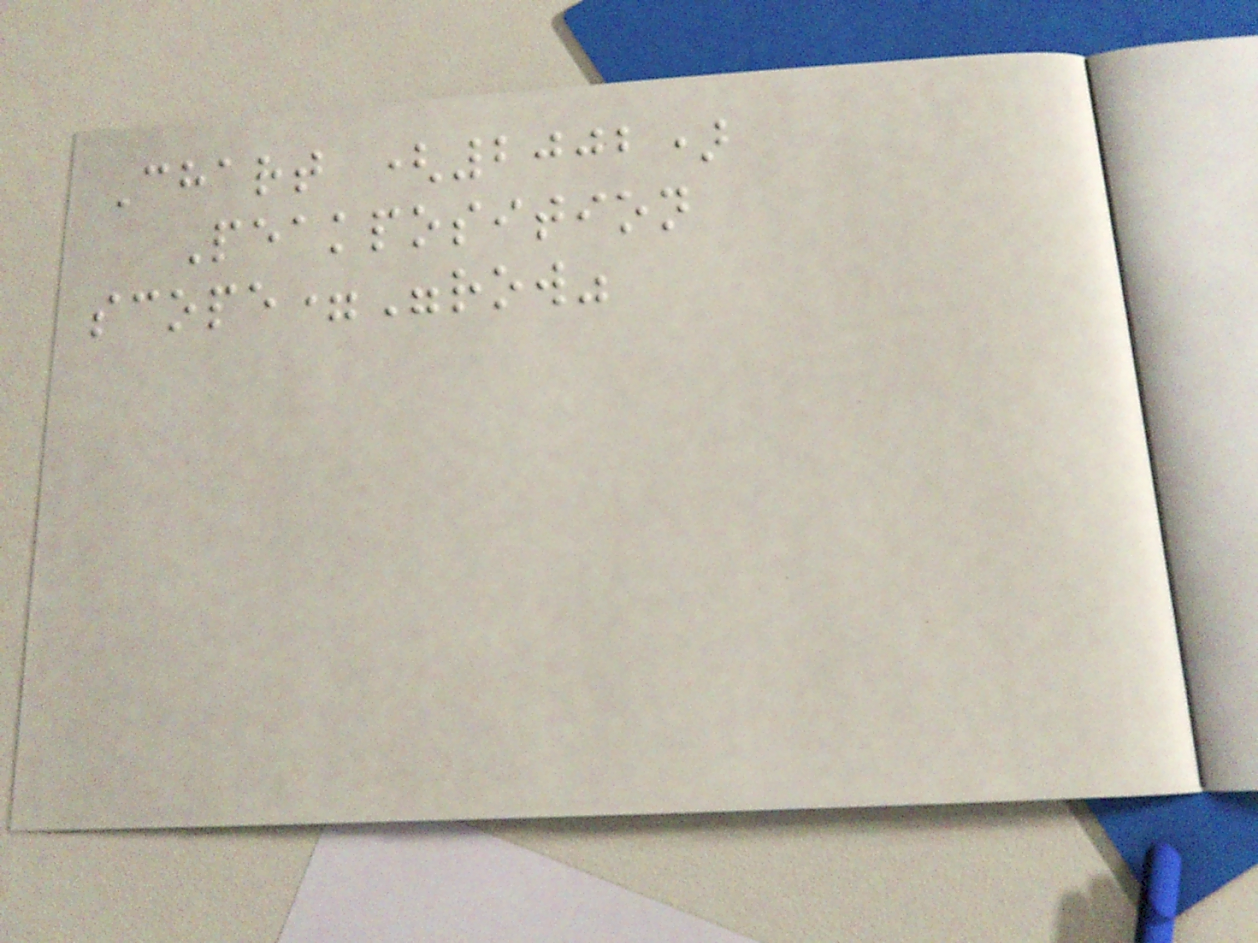Chart (2002)
Peakposition
scope="row"
